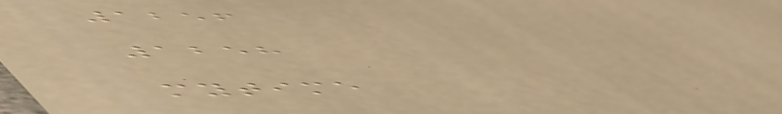1256
1258
mytime
